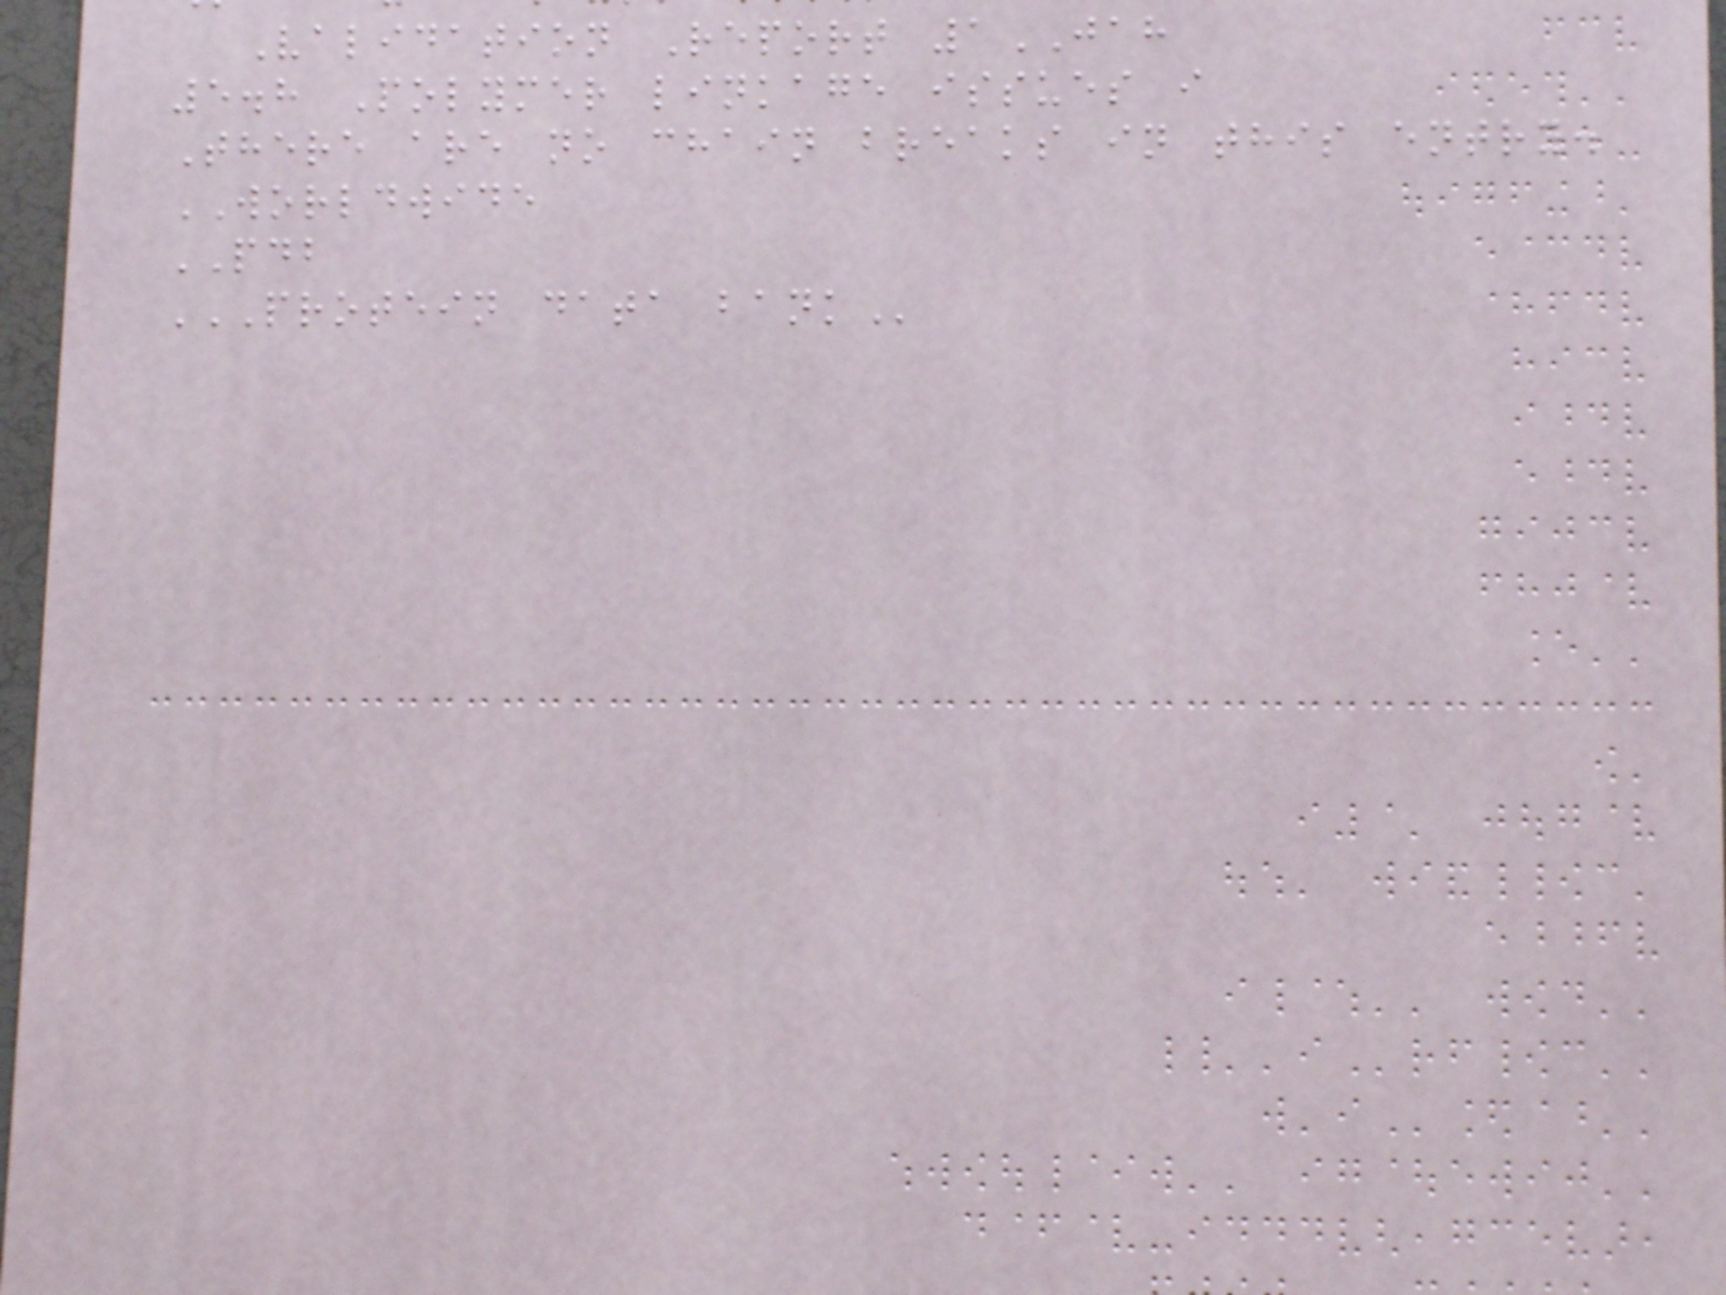Validation Report 1JAH
5.8 Polymer linkage issues i
There are no chain breaks in this entry.
WORLDWIDE
PDB
PROTEIN DATA BANK
